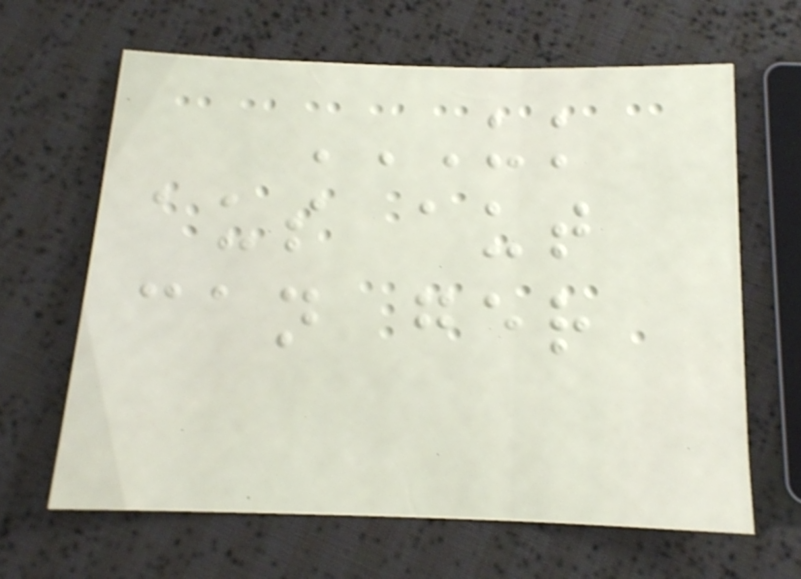UK
AUS AUT
CAN GER
